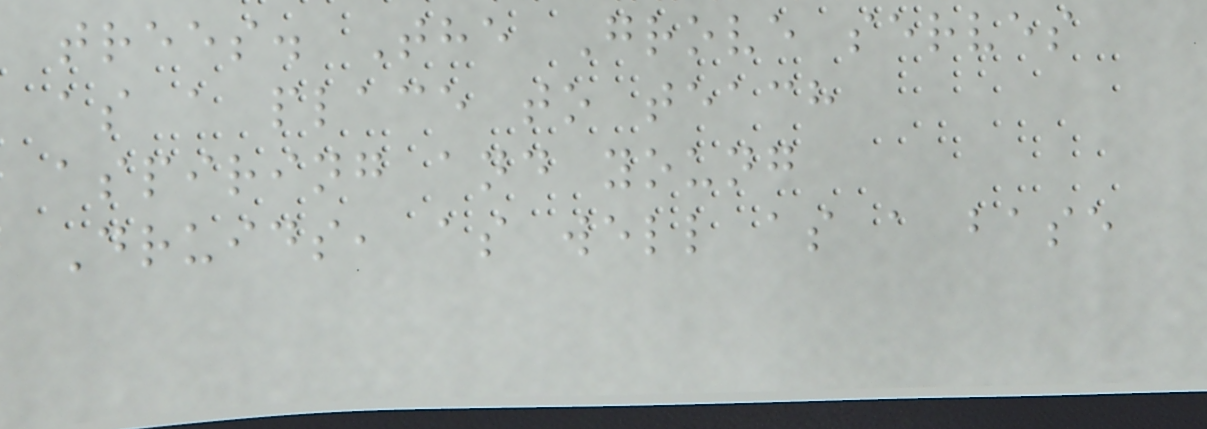trees. The Grove serves
as a place to teach
aspiring and young
Druids, as well as a base
